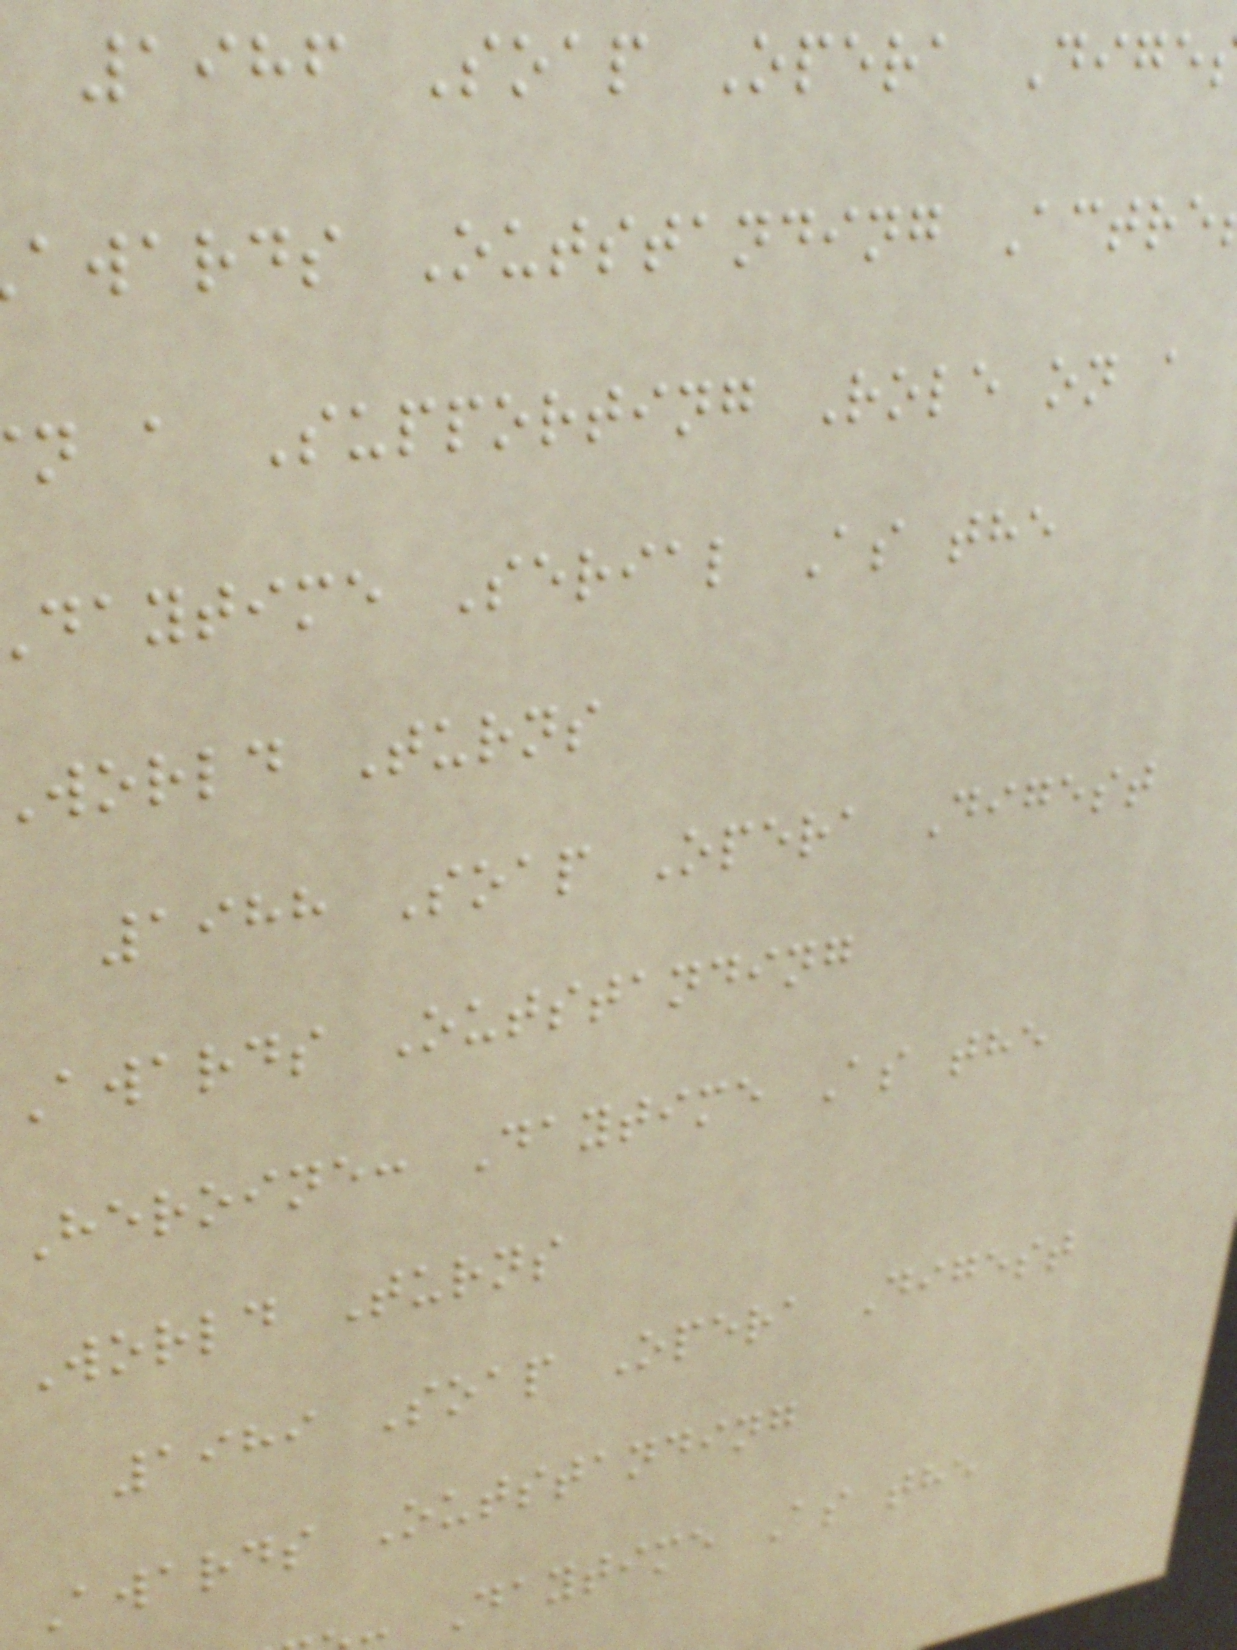1986 Soap Opera Dige
awards Outstanding Actre
n a Supporting Role on a
daytime Serial As the
world Turns
1988 Soap Opera Digest
Awards Outstanding
Heroine: Daytime As the
World Turns
1989 Soap Opera Digest
Awards Outstanding
Daytime As the
